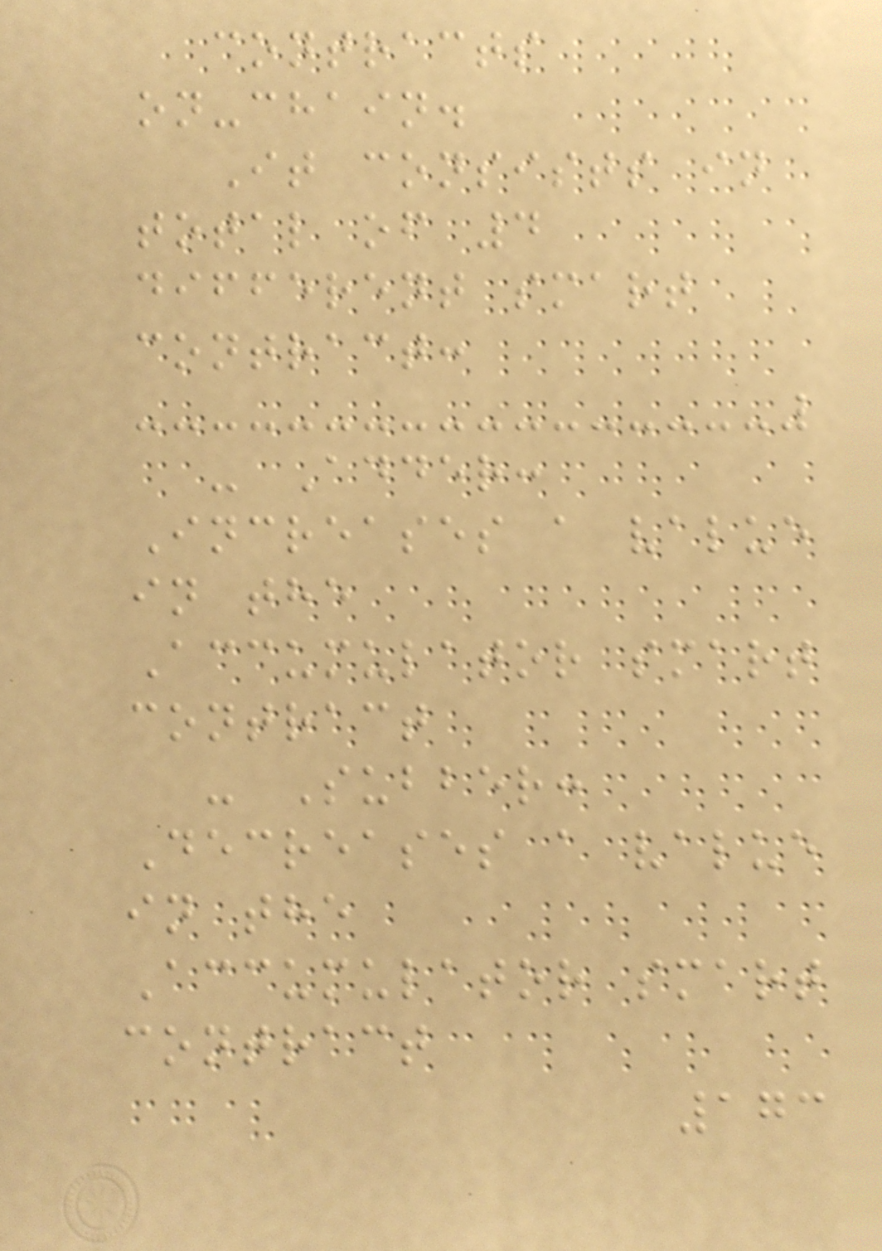contracts
on-chain.
It consists in
total of 4
different smart
contract:
- Adder:
Increases a value
in the
Accumulator smart
contract
- Subber:
Decreases a value
in the
Accumulator smart
contract
173
